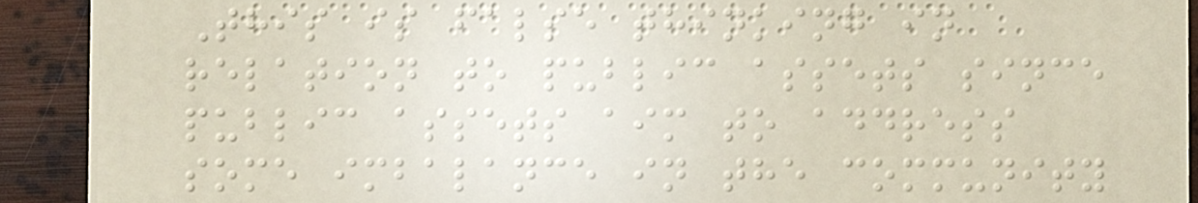This is false thinking in
relation to public assets since
public assets aim to address
some imbalance in the community
